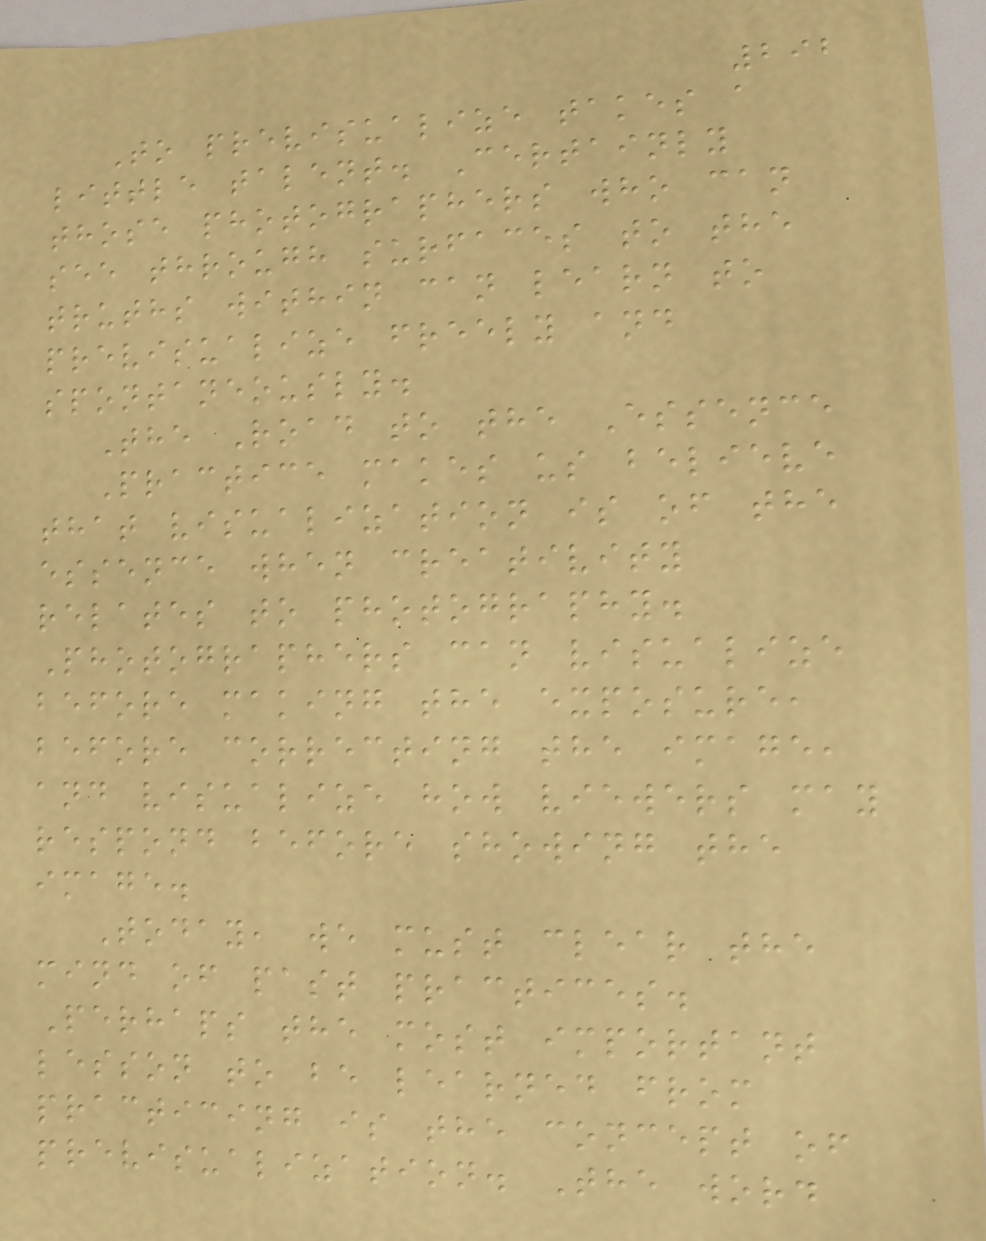292
To previsualize takes a
little talent. Certainly
those photographers who can
see through surfaces to the
truths within can learn to
previsualize freely and
spontaneously.
The Road to the Essence
Practice makes us believe
that visualization is of the
essence when creativity
relates to photography.
Photographers can visualize
before making the exposure,
before correcting the image,
and visualize how viewers may
respond before showing the
image.
Today, we must clear the
mind of past practices.
Perhaps the most important
lesson to be learned from
practicing is the concept of
previsualization. The word
